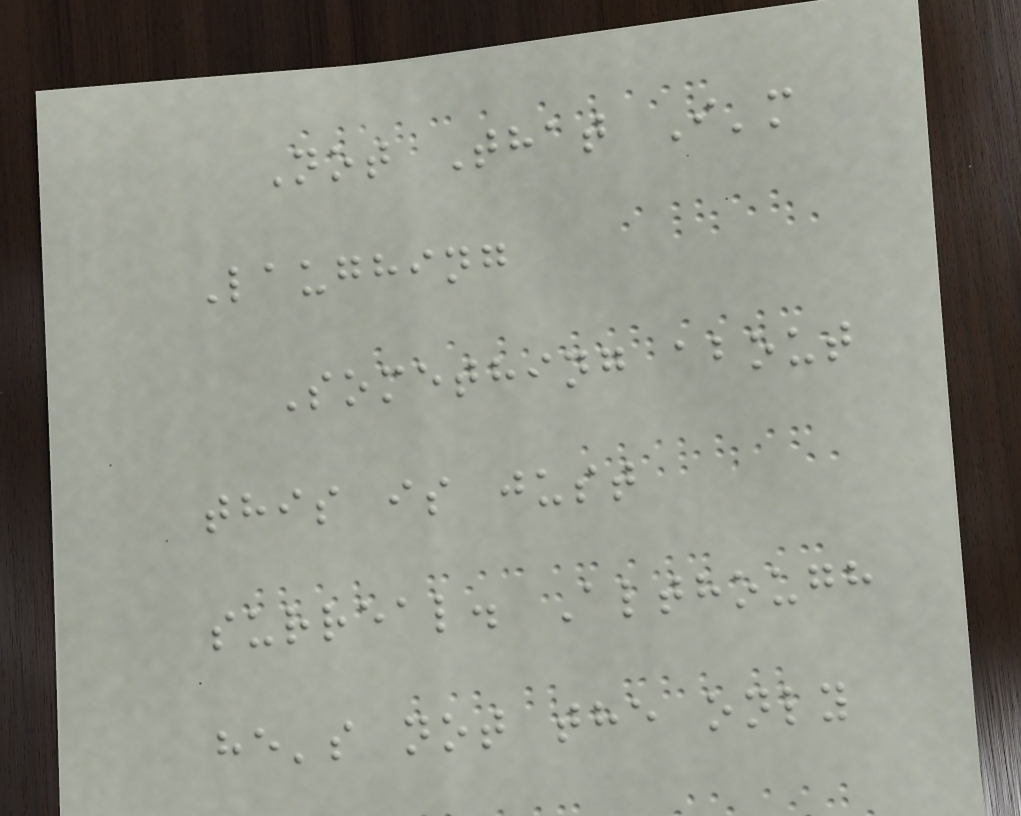Not That I'm
Laughing
Something about
this is just
surreal. Although
he's not the only
